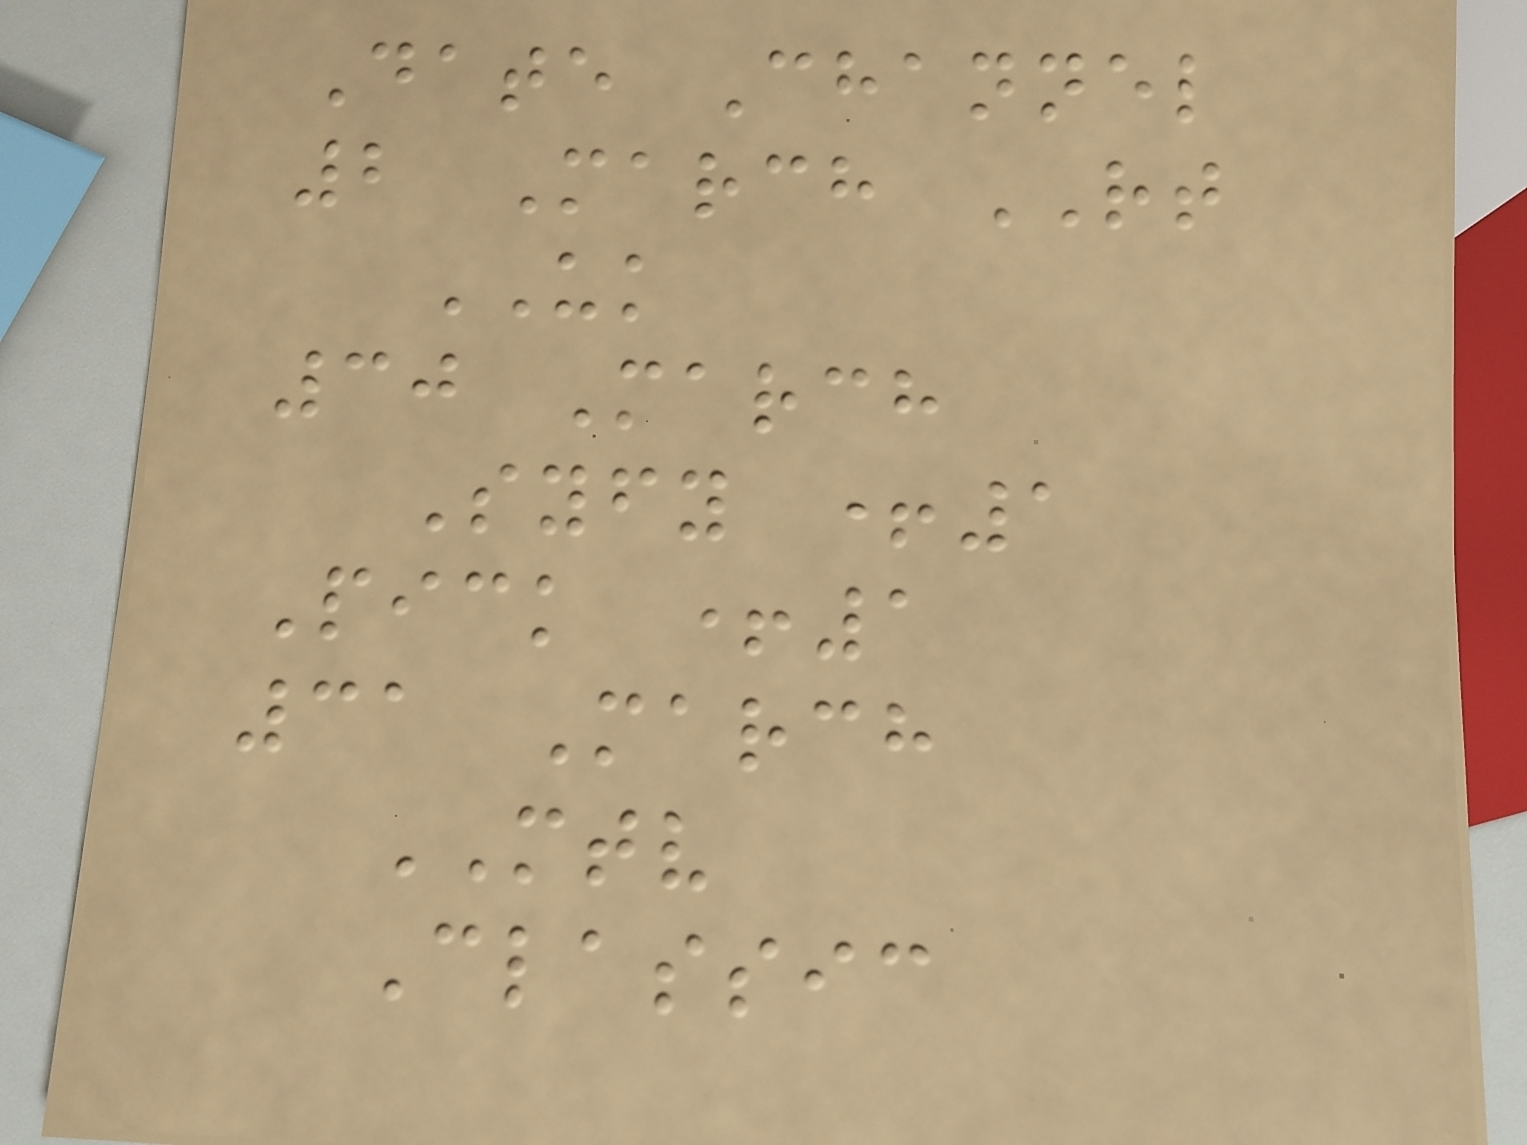Date Channel
2 March RT
UK
30 March
Syfy +1
Pick +1
31 March
MTV
Classic
